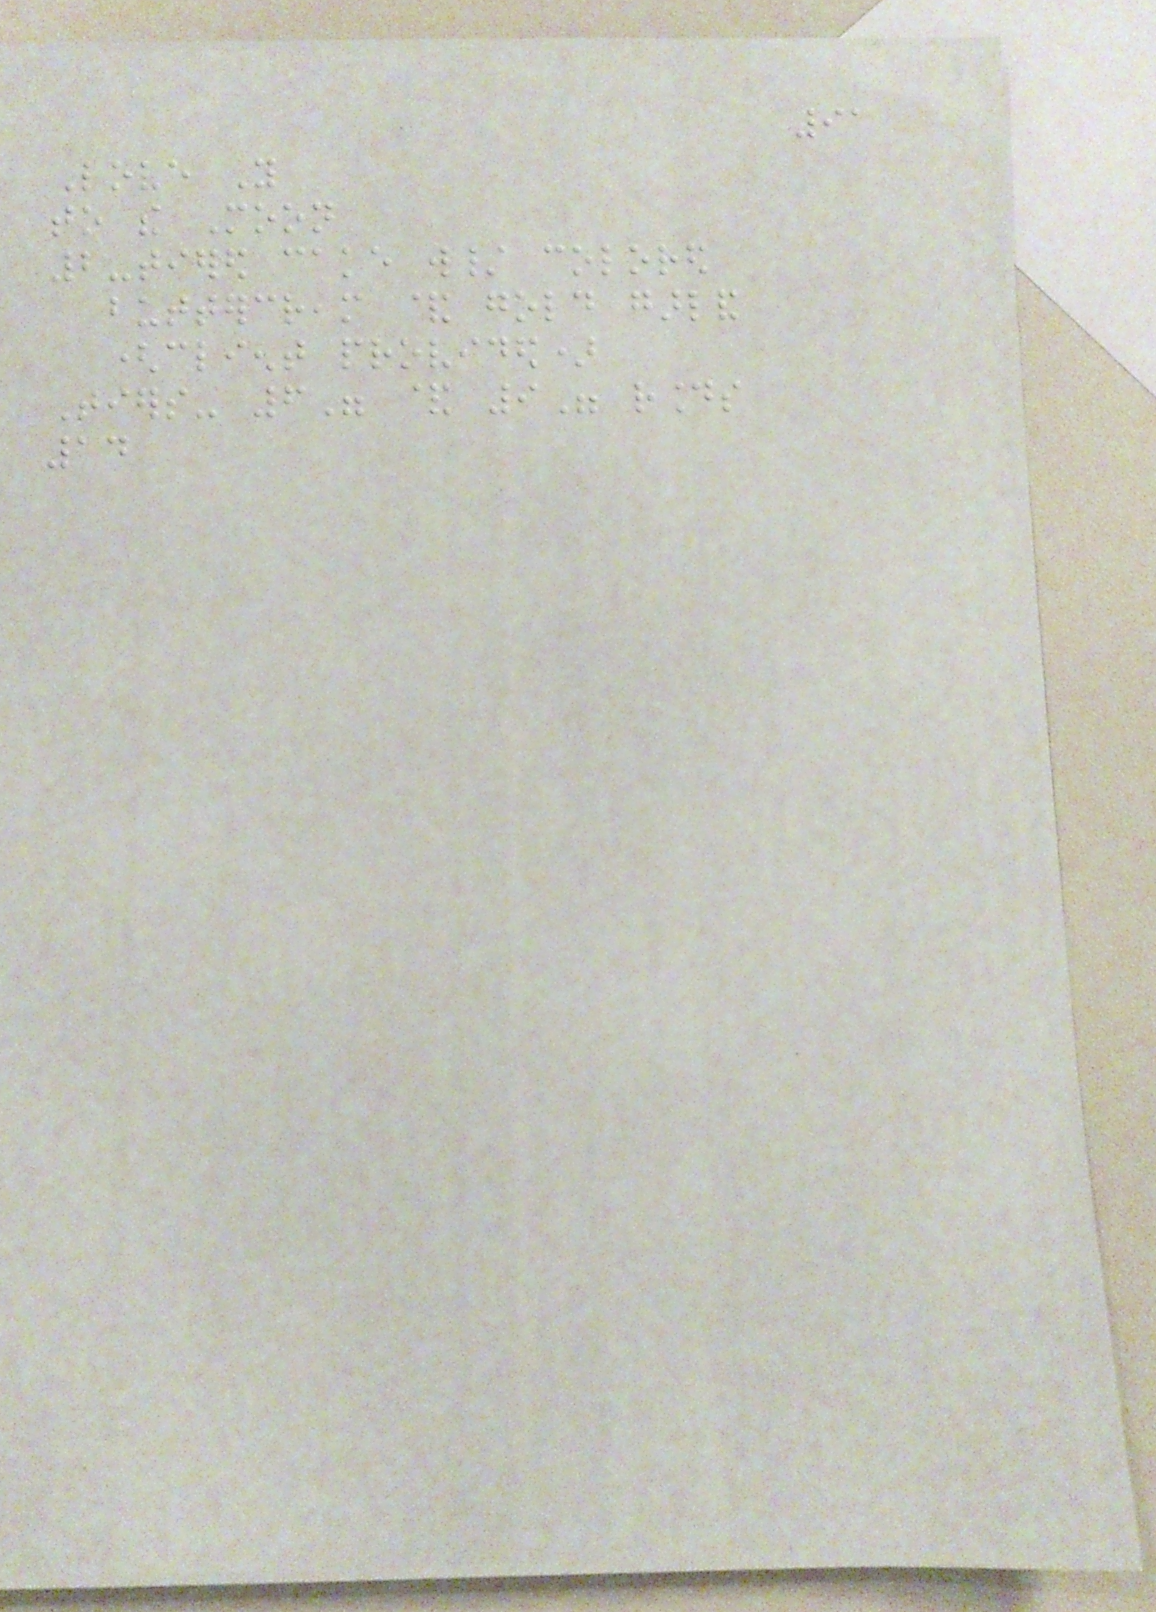91
Love You
to the Moon
2-tiered cake w/ colored
buttercream & gold garland
(client provided)
Tiers- 6" & 9" rounds
14
